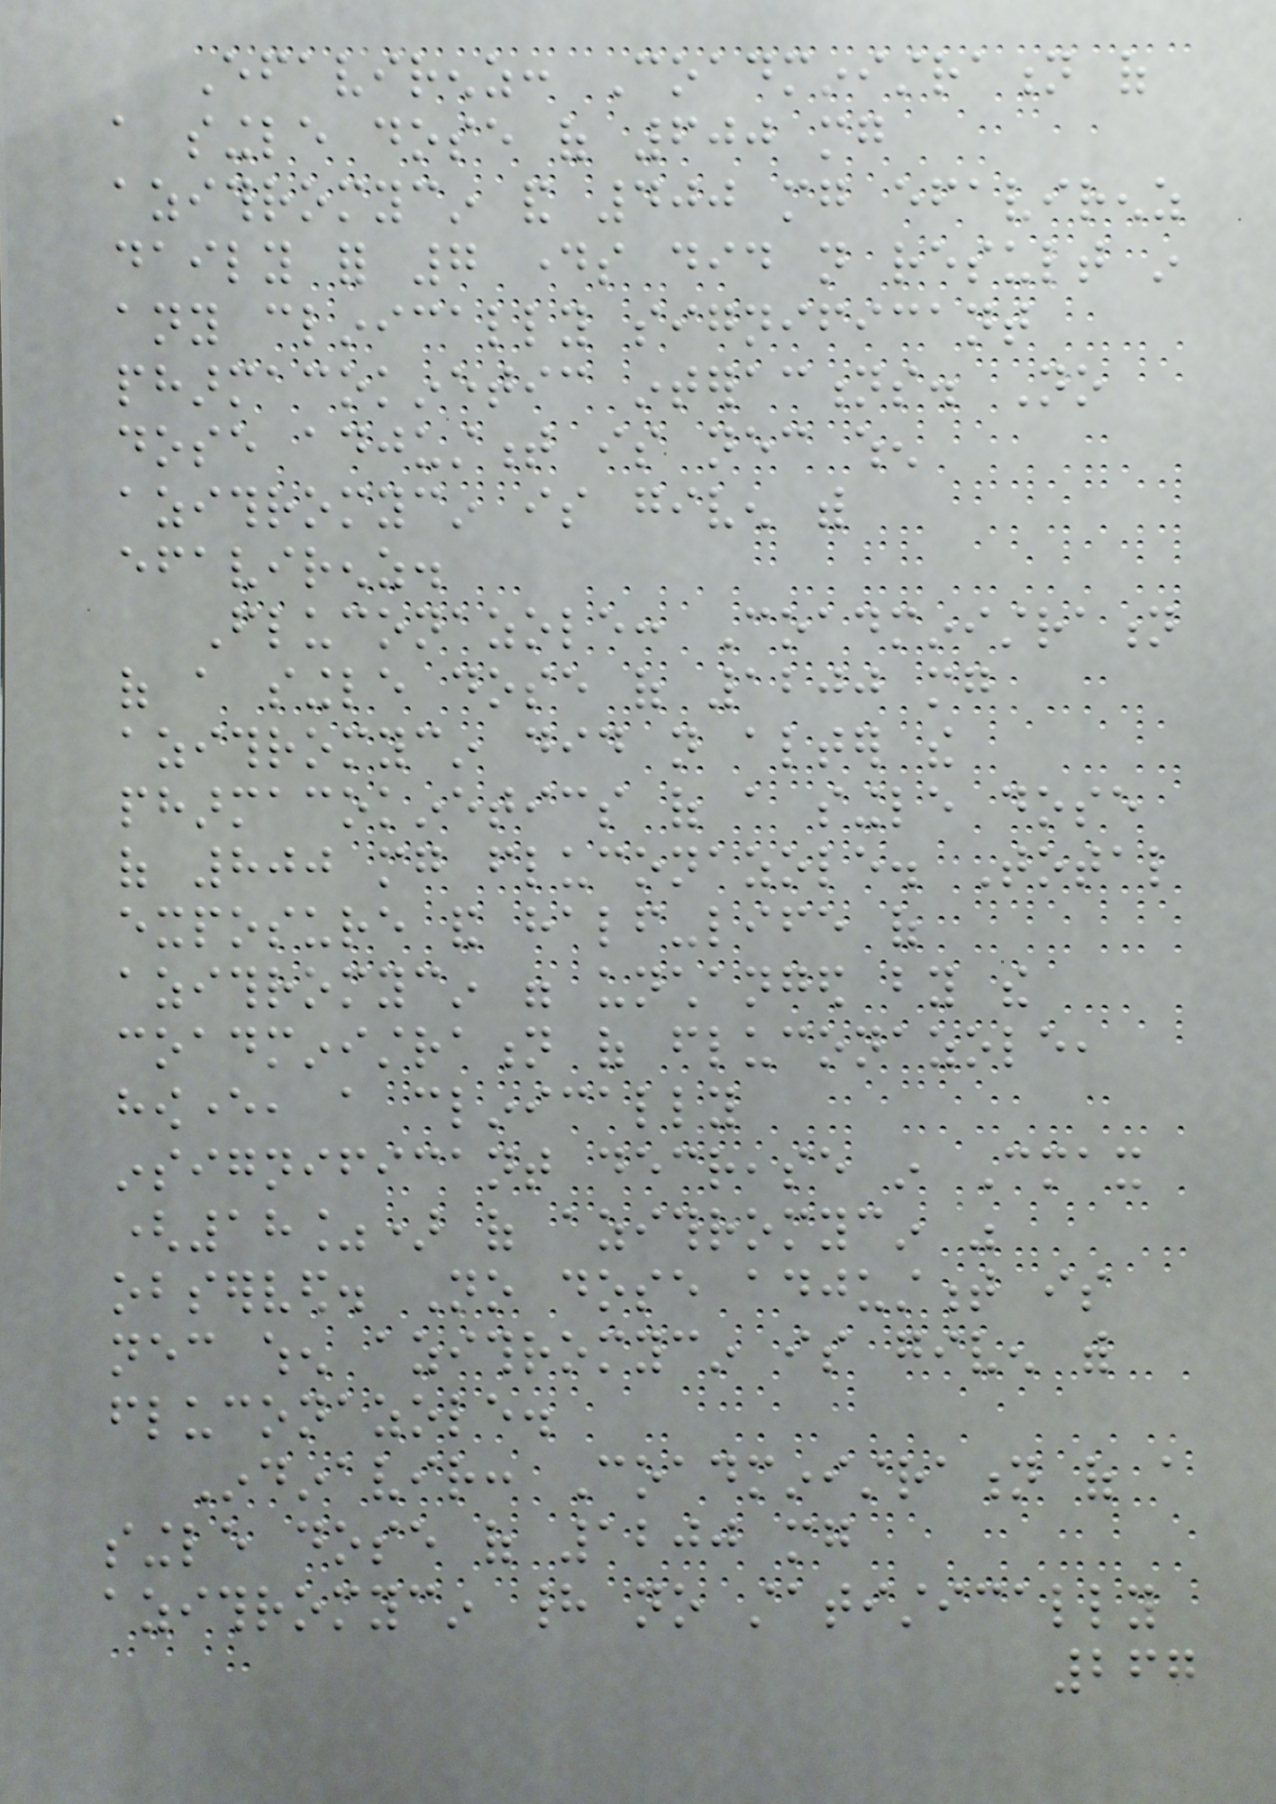Efavirenz: Coadministration of
a single dose of 600 mg
azithromycin and 400 mg efavirenz
daily for 7 days did not result in
any clinically significant
pharmacokinetic interactions. No
dose adjustment is necessary when
azithromycin is given with
efavirenz.
Fluconazole: Coadministration
of a single dose of 1200 mg
azithromycin did not alter the
pharmacokinetics of a single dose
of 800 mg fluconazole. Total
exposure and half-life of
azithromycin were unchanged by the
coadministration of fluconazole,
however, a clinically
insignificant decrease in Cmax
(18%) of azithromycin was
observed. No dose adjustment is
necessary when azithromycin is given with
fluconazole.
Indinavir: Coadministration of a
single dose of 1200 mg
azithromycin had no statistically
267
